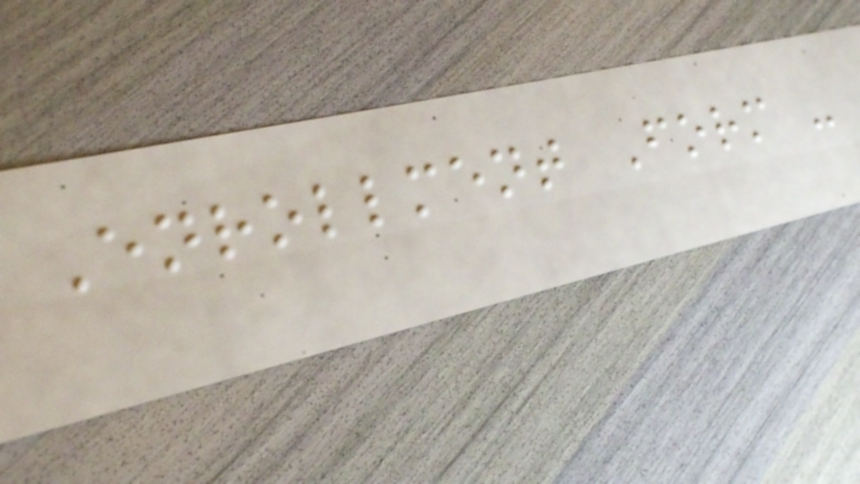Enrollment Form -
